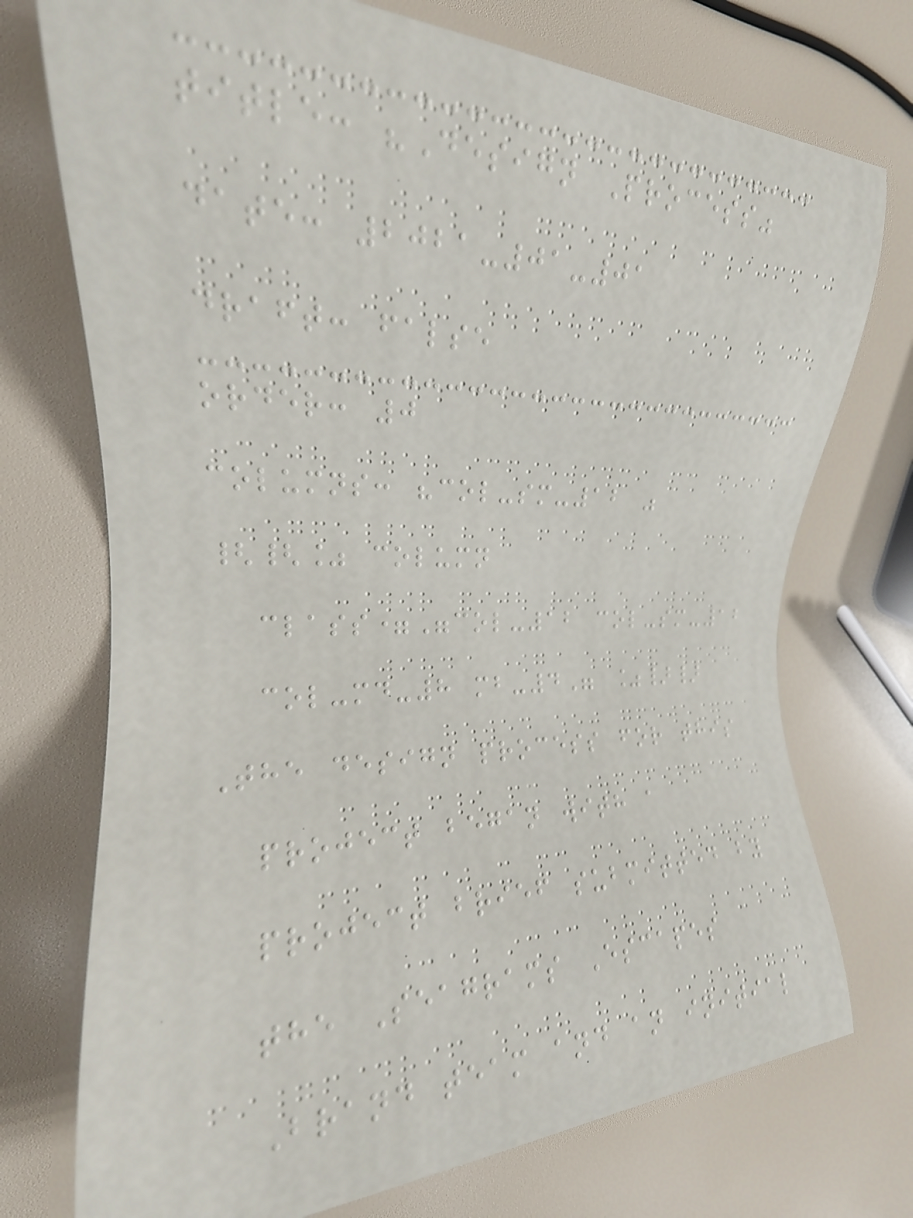title: "Design Process"
date: 2021-01-01
draft: false
order: 0
columns: "col-sm-12 "
{{% column
class="col-12 col-sm-12
col-md-8 mb-4" %}}
The design process for this
project began with a
project brief submitted by
the Seagrams Escapes
Brand team and an initial
